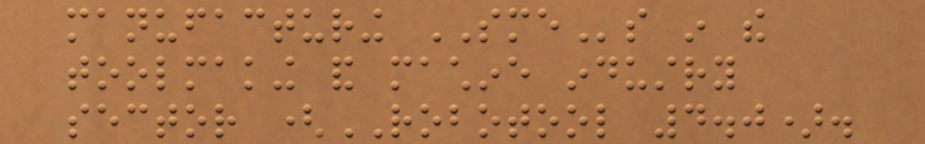manufacturing SMEs in the
toolmaking and machine industry
sector (ROBOTOOL 4.0).
